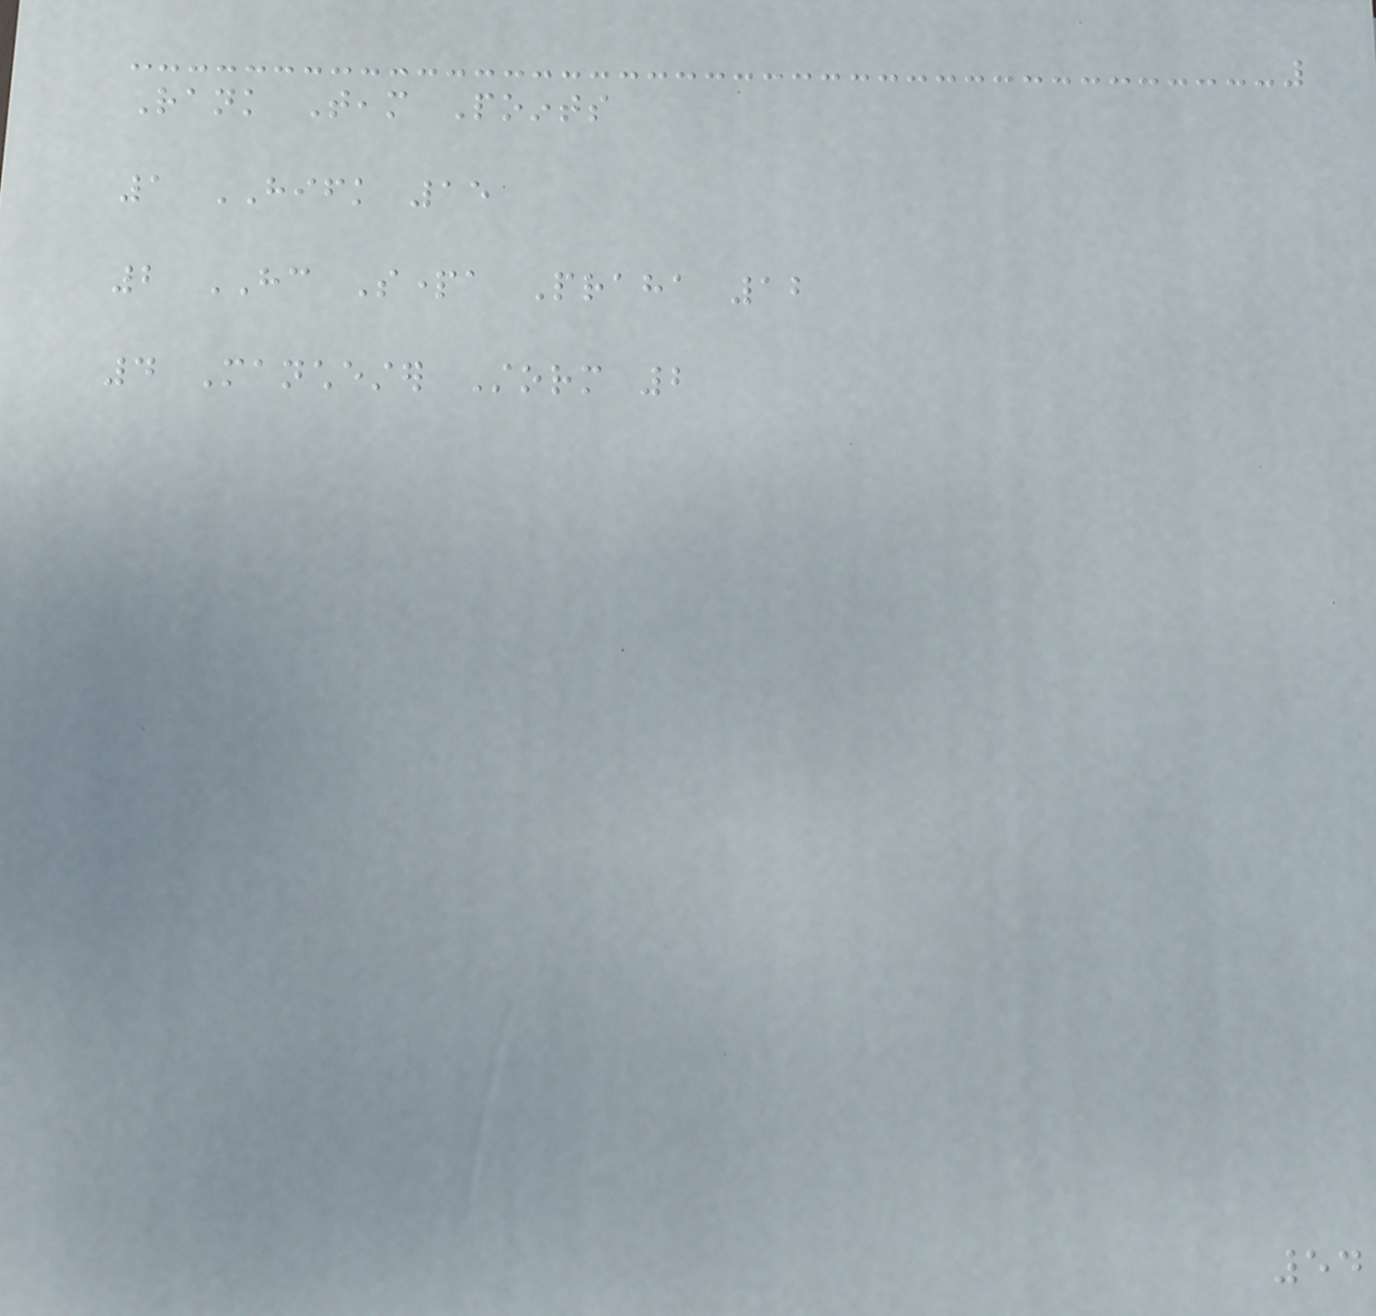Rank Team Points
1 HIFK 15
2 HC Sparta Praha 12
4 Manchester Storm 2
54
